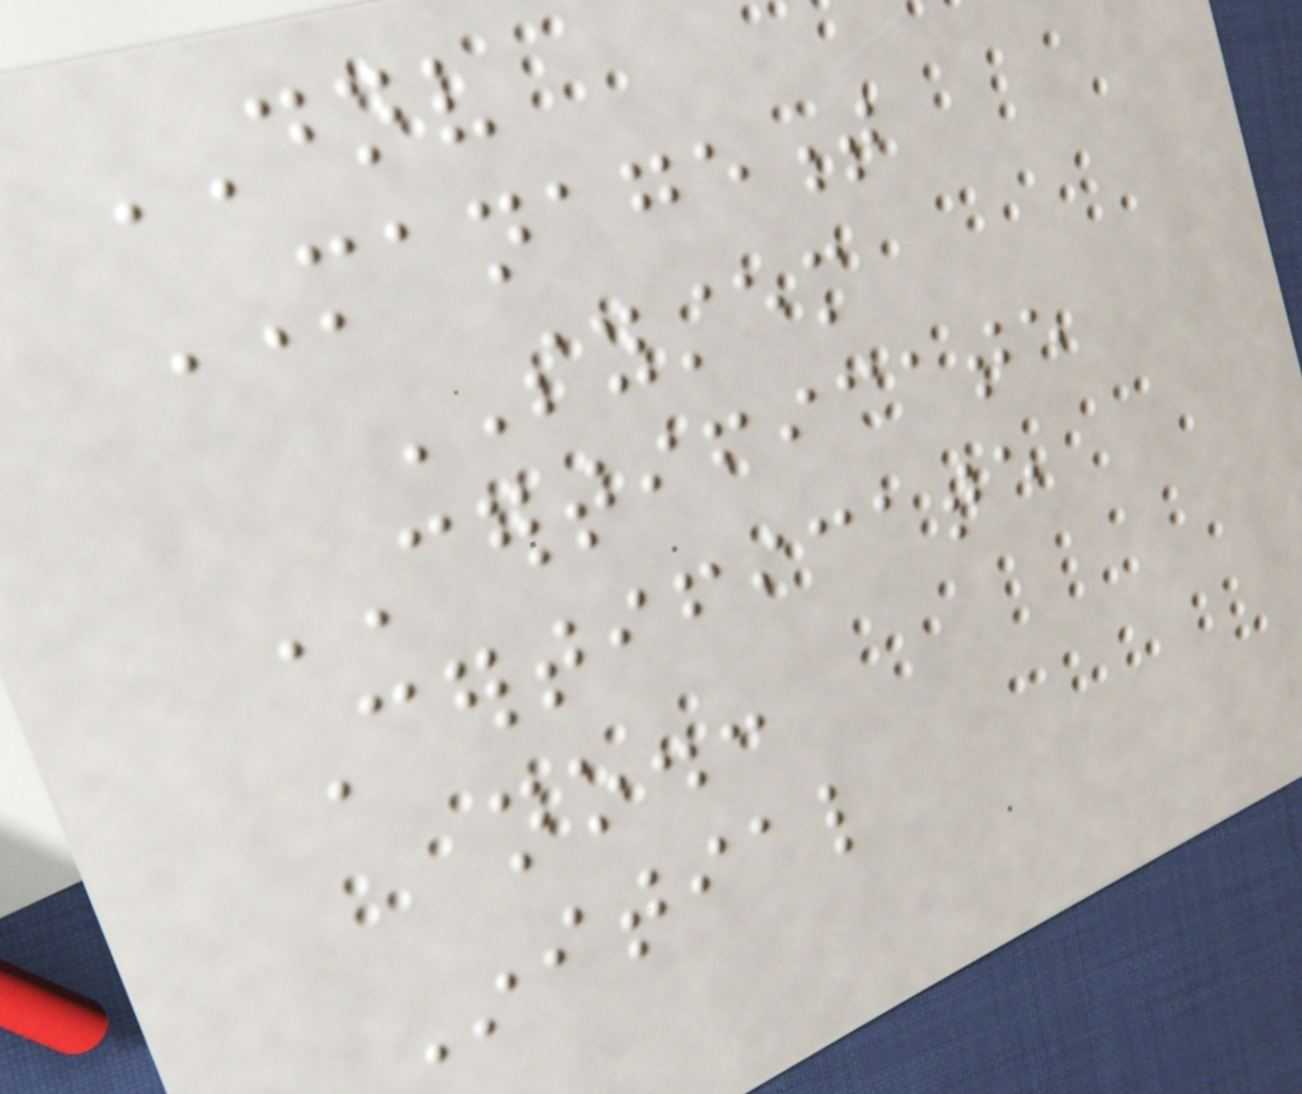DNV
MANAGEMENT
SYSTEM
CERTIFICATE
Certificate
no.:
Initial
